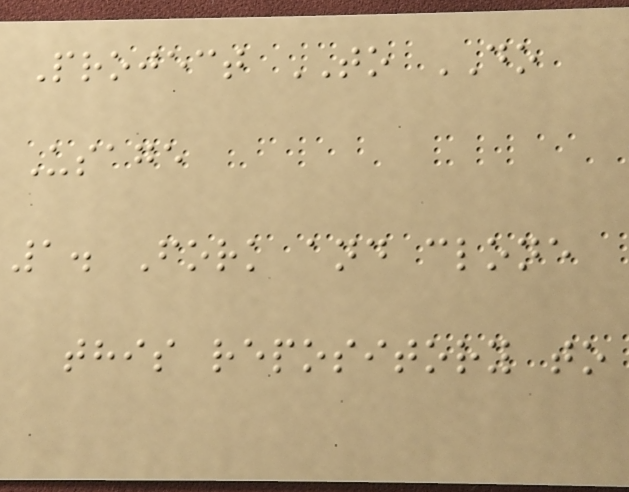Project TO DO
Usage
1. Fork and clone
this repository to
